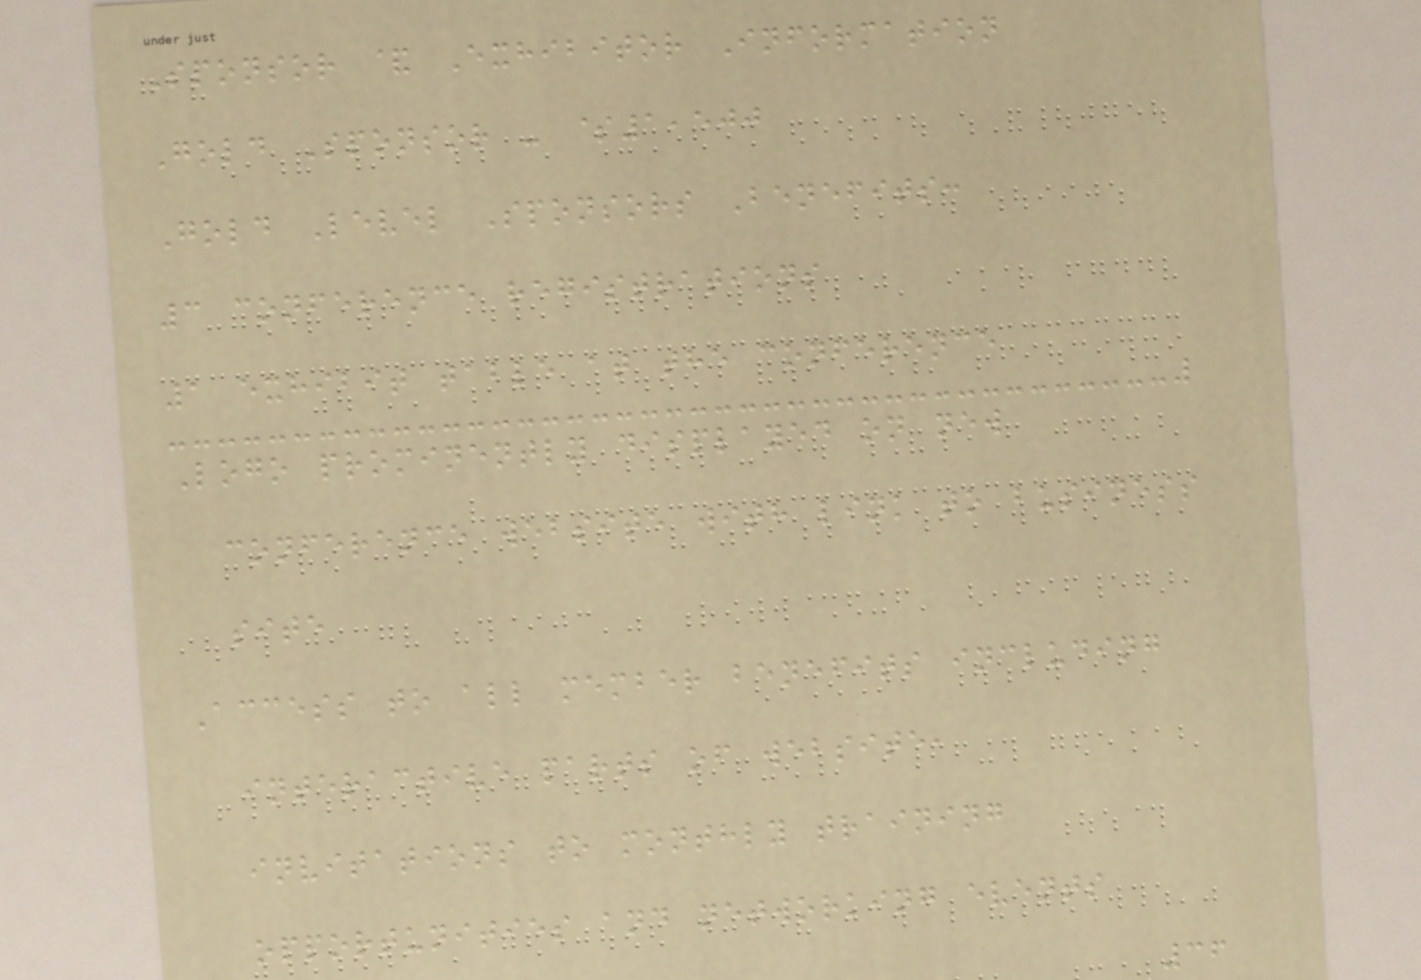Sponsor & Exhibitor Information
Gold Sponsor - $1,500
Gold Level Sponsors Benefits:
3 conference registrations
1 exhibit table at the conference
Logo prominently displayed on new
conference website with link to business
site
Access to all member benefits including
interactive parts of website,
invitations to monthly training
opportunities and networking events
36
